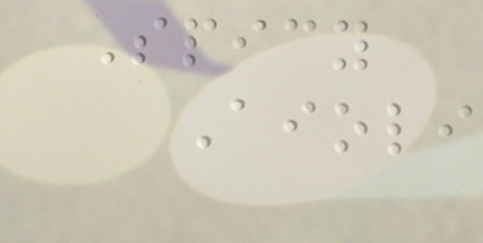Spicy
Aioli
